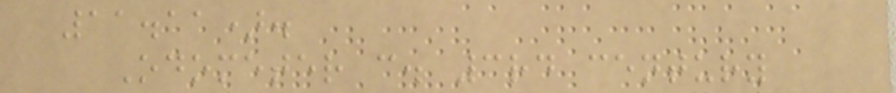11.11).
Odometer c. 3rd century
